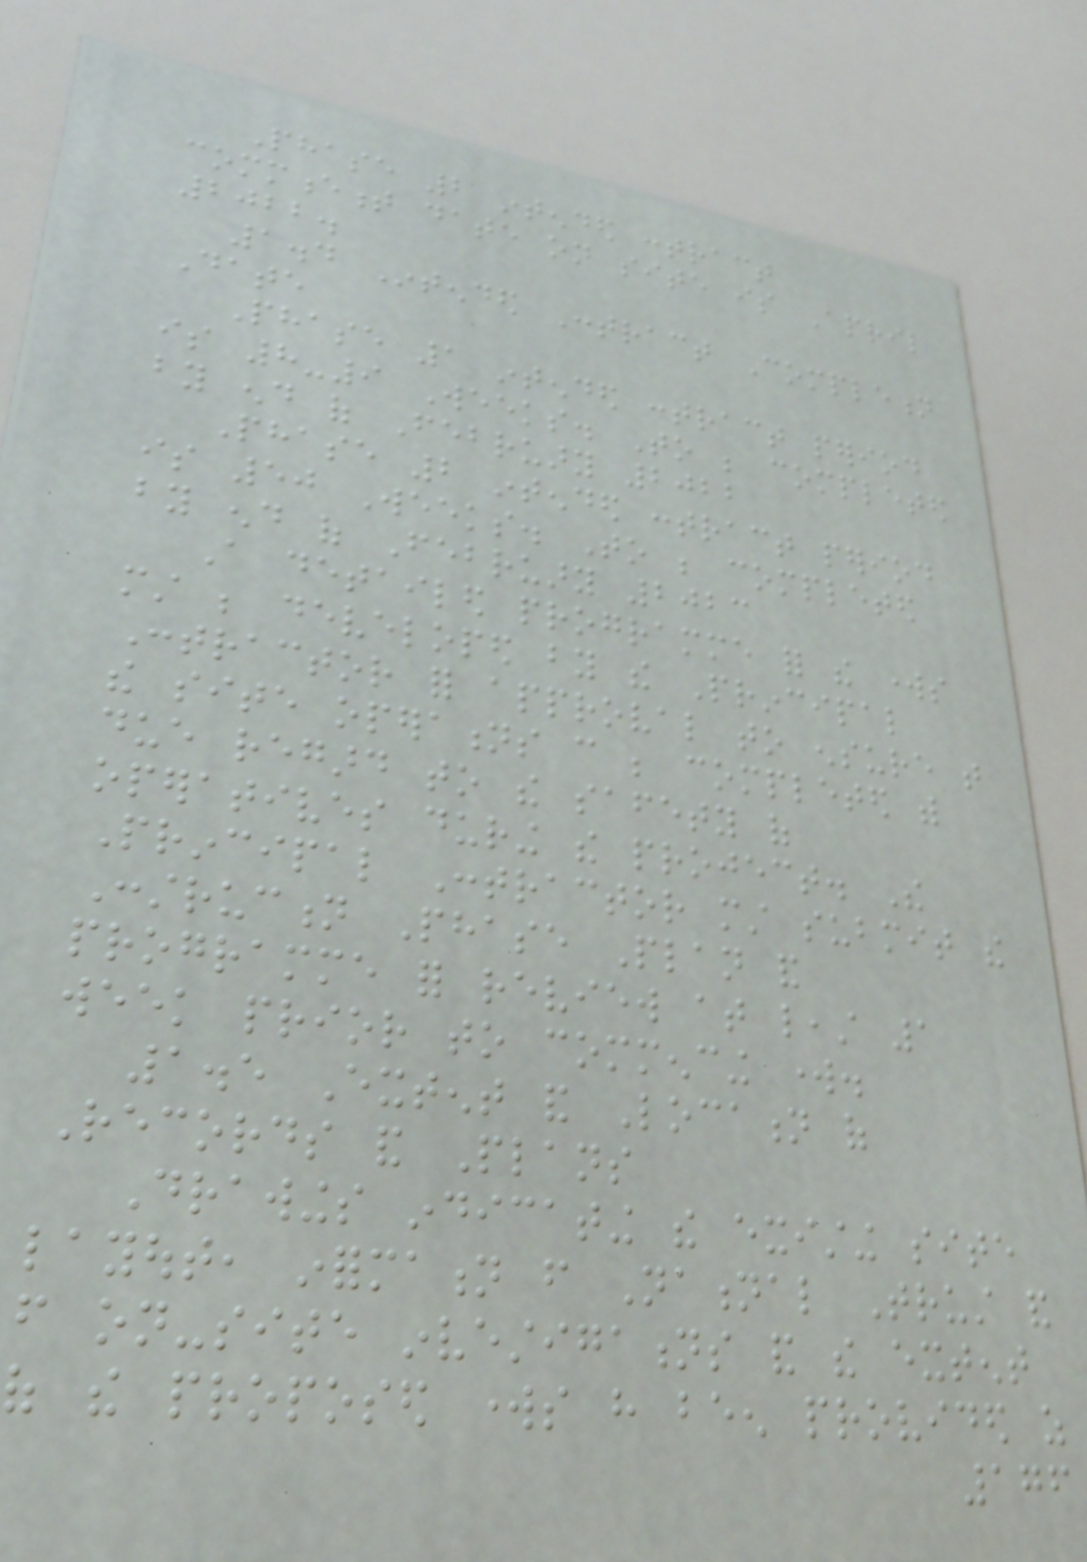Phase 2 intended contract
commencement date on site is April
2022.
1.4 Intended Contract Completion
Date
Phase 1 intended contract period
is 8-9 Weeks. To be completed
by end of February 2022
Phase 2 intended contract period
is 50 Weeks. To be completed
by end of February 2023
A detailed programme for the works
must be developed by the Principal
Contractor for approval to ensure that
the site operations can be completed with
due regard to the safety of
operatives during the project. The
Principal Contractor must submit the
Construction Phase Plan and
programme for review at least 1
week prior to commencing work.
1.5 Extent and Location of
Records and Plans
Drawings indicating the existing site
layout, information from National Trust and
from on-site investigations and the extent
of the proposed works have been provided as
176
